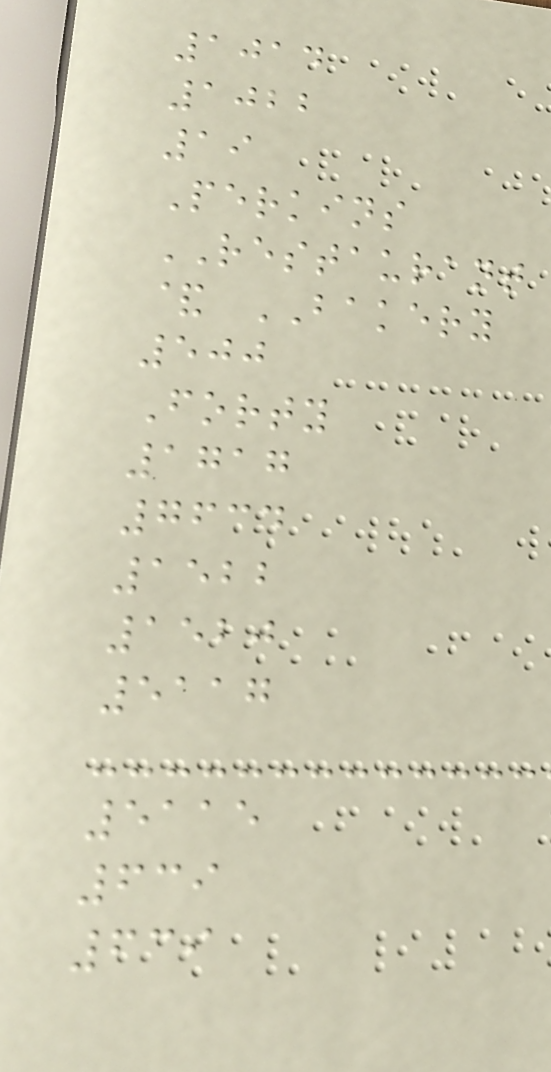1014
1022
19
Perkins
RESTAURANT
& BAKERY
500
Forty
1717
7634
1522
1520
5117
5115
639
639
